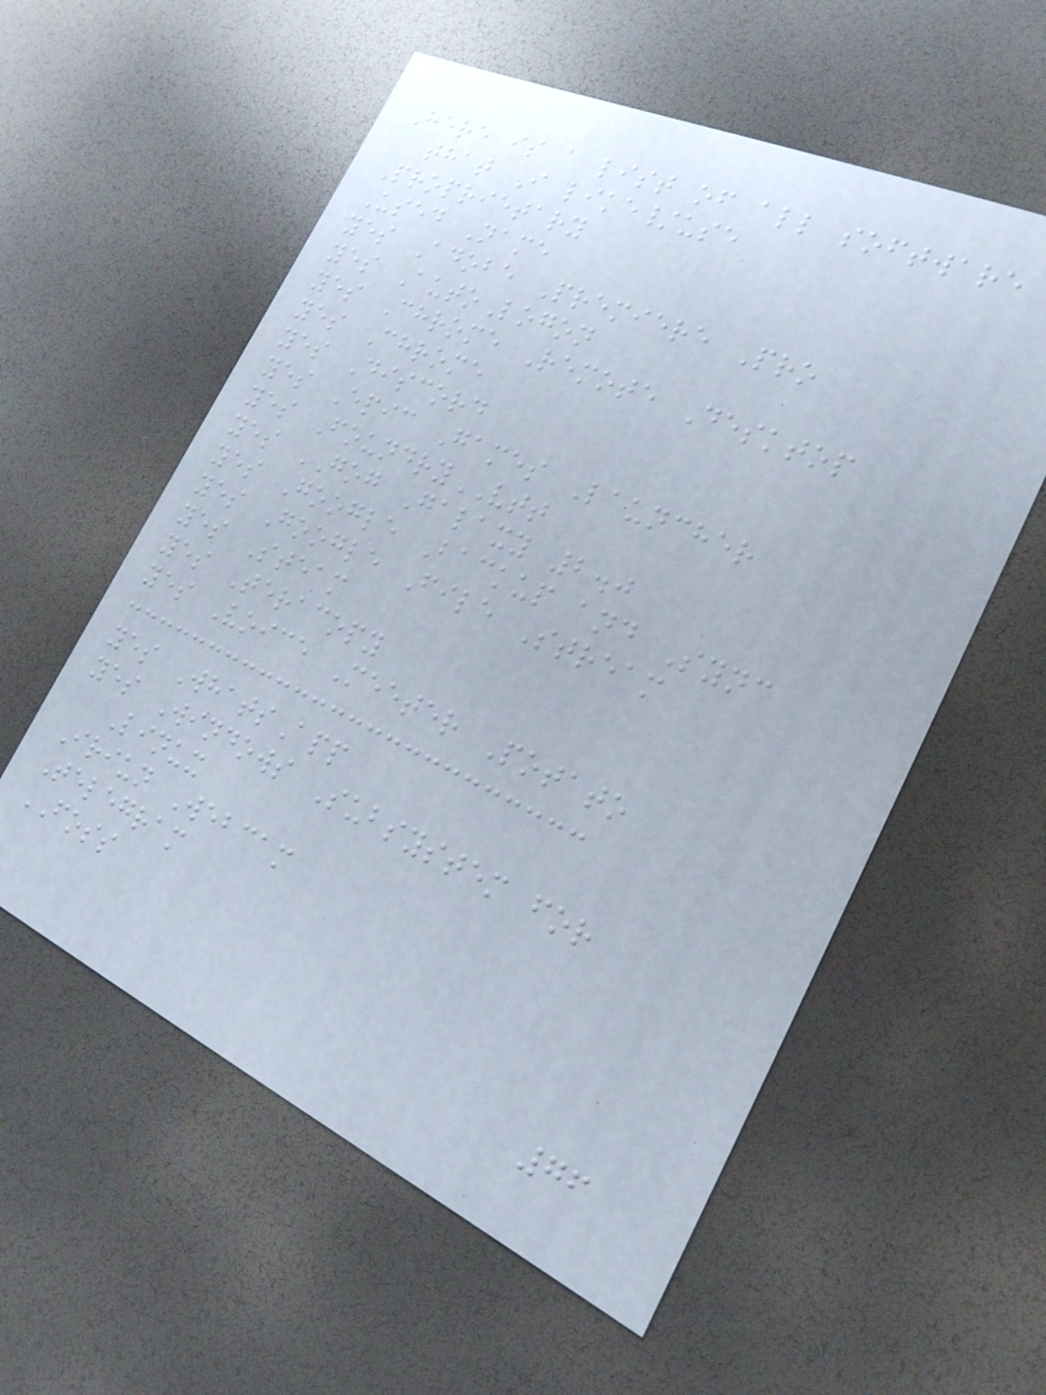Here is a list of all software
that I like/use
Proprietary
Used Name
yes Adobe Premiere Pro
yes AutoLogon
yes Chrome Remote Desktop
yes Chrome
yes Discord
yes Epic Games Launcher
yes FoundryVTT
yes GOG Galaxy 2.0
yes Google Backup and Sync
yes Google File Stream
yes Steam
yes Teracopy
yes Voice Meeter Potato
yes WhatsApp
yes Windows Subsystem for
Linux
Iriun Webcam
Telegram
FOSS
76
